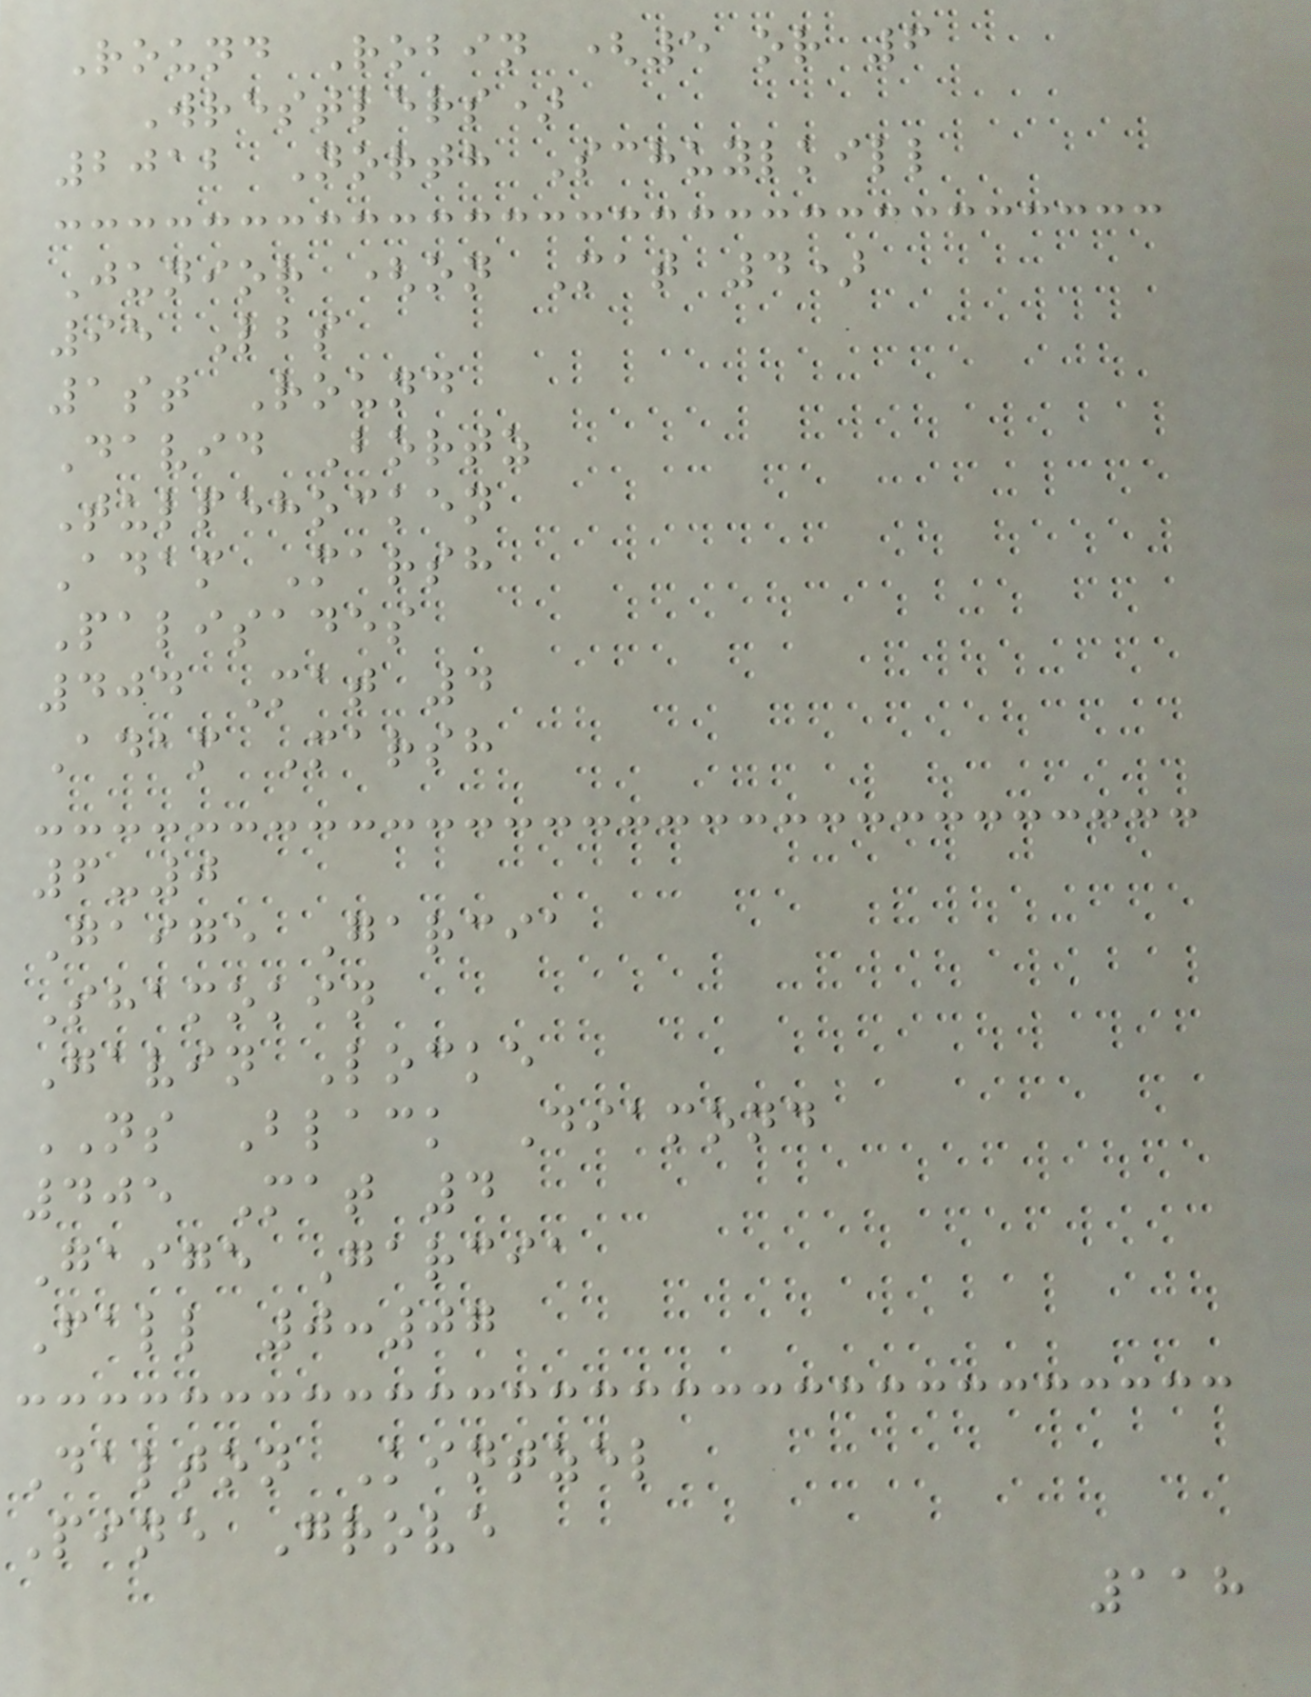Round Robin (5 or 6
Wrestlers)
2012 North Schuylkill
Junior (on Mat 4)
95 Lbs
1st Round
David Bortz
Tulpehocken
Adam Marsh
Palisades
404 Mat 4
Adam Marsh
6-0
Gaige Garcia
Shamokin
Gavin Locke
NS Black Diamond
405 Mat 4
Gaige Garcia
Fall 0:07
Dalton Kintzel
Pine Grove
118
